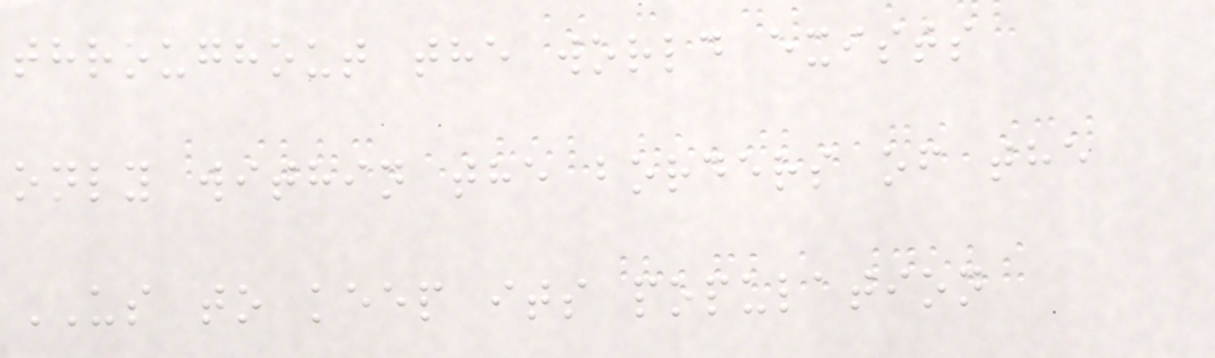throughout the world exists
only within the borders of the
US to keep its population
